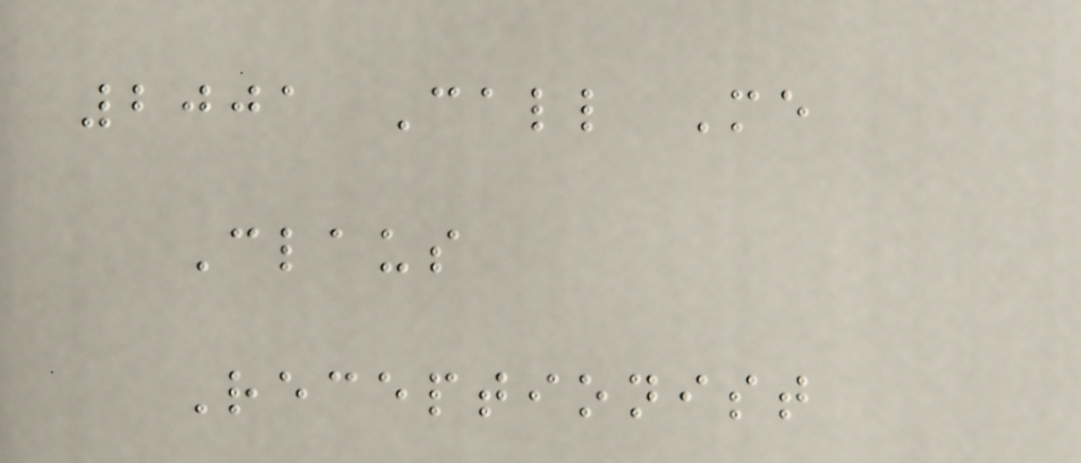2001 Call Me
Claus
Receptionist
